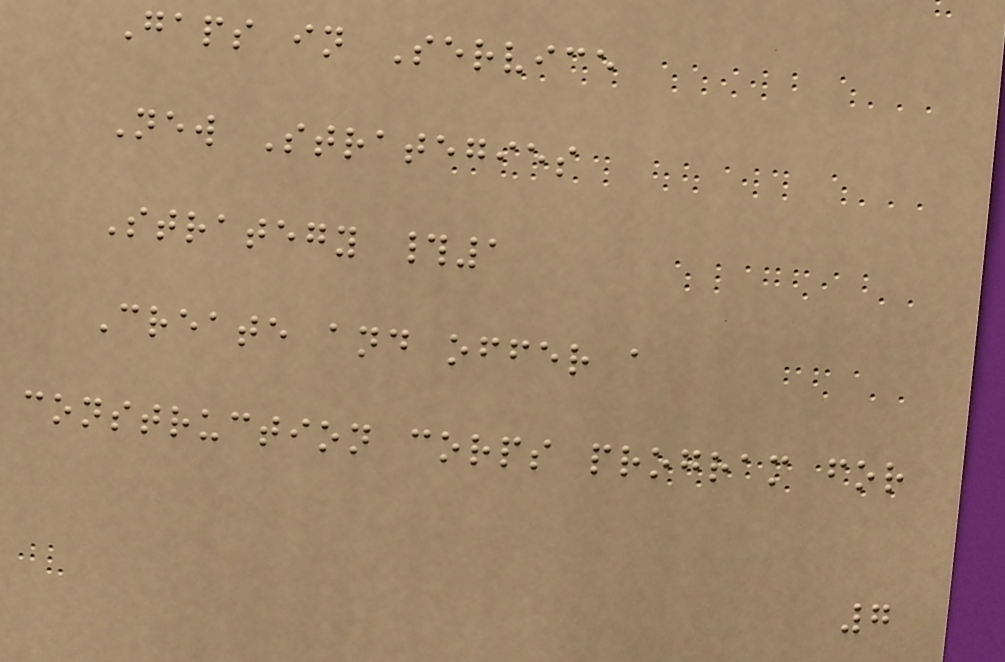Gaps in Service
New Strategies
Strategy #1
Create and offer a
construction corps program for
7
